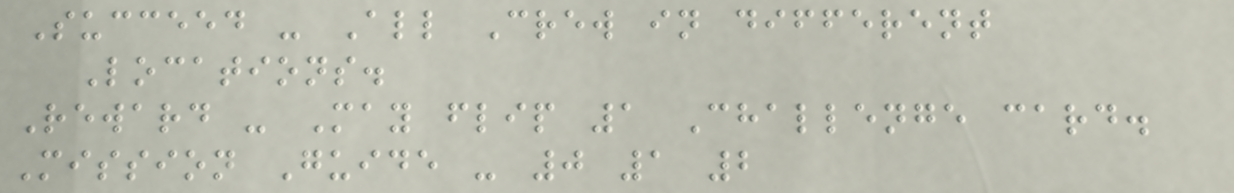Succeed - All Crew in different
Locations.
Reward - May flip 1 Challenge card.
Mission Guide - 0 1 2
